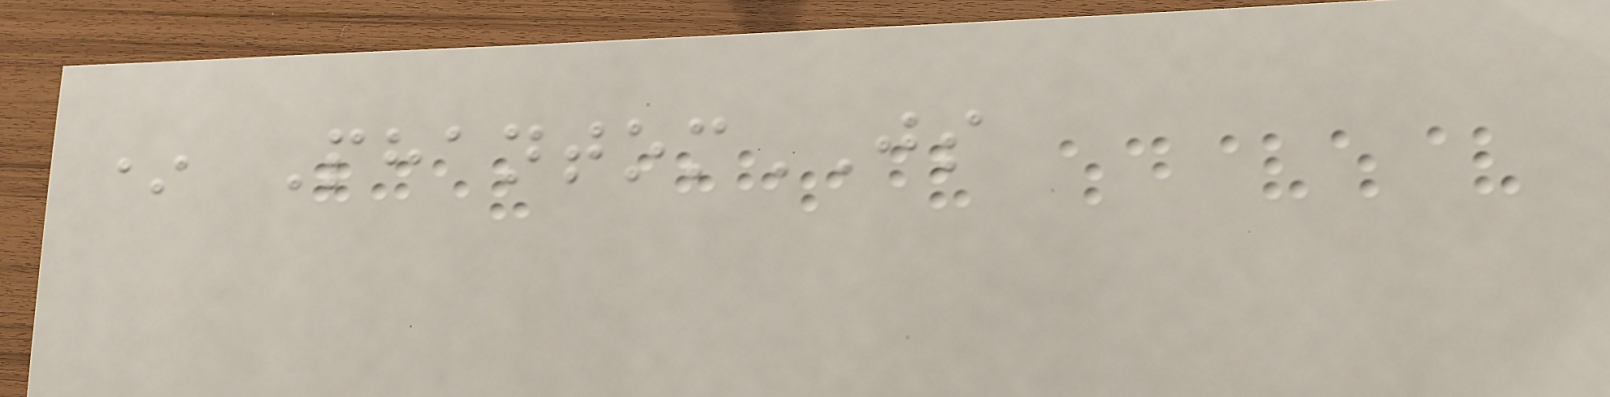* PhantomJS
